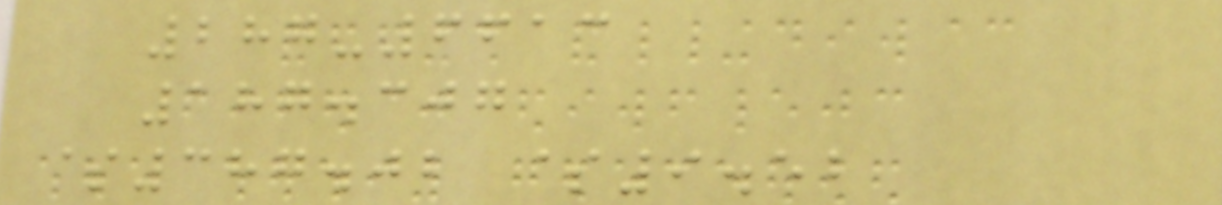287-6613
187.307
$387.02 $9.52
